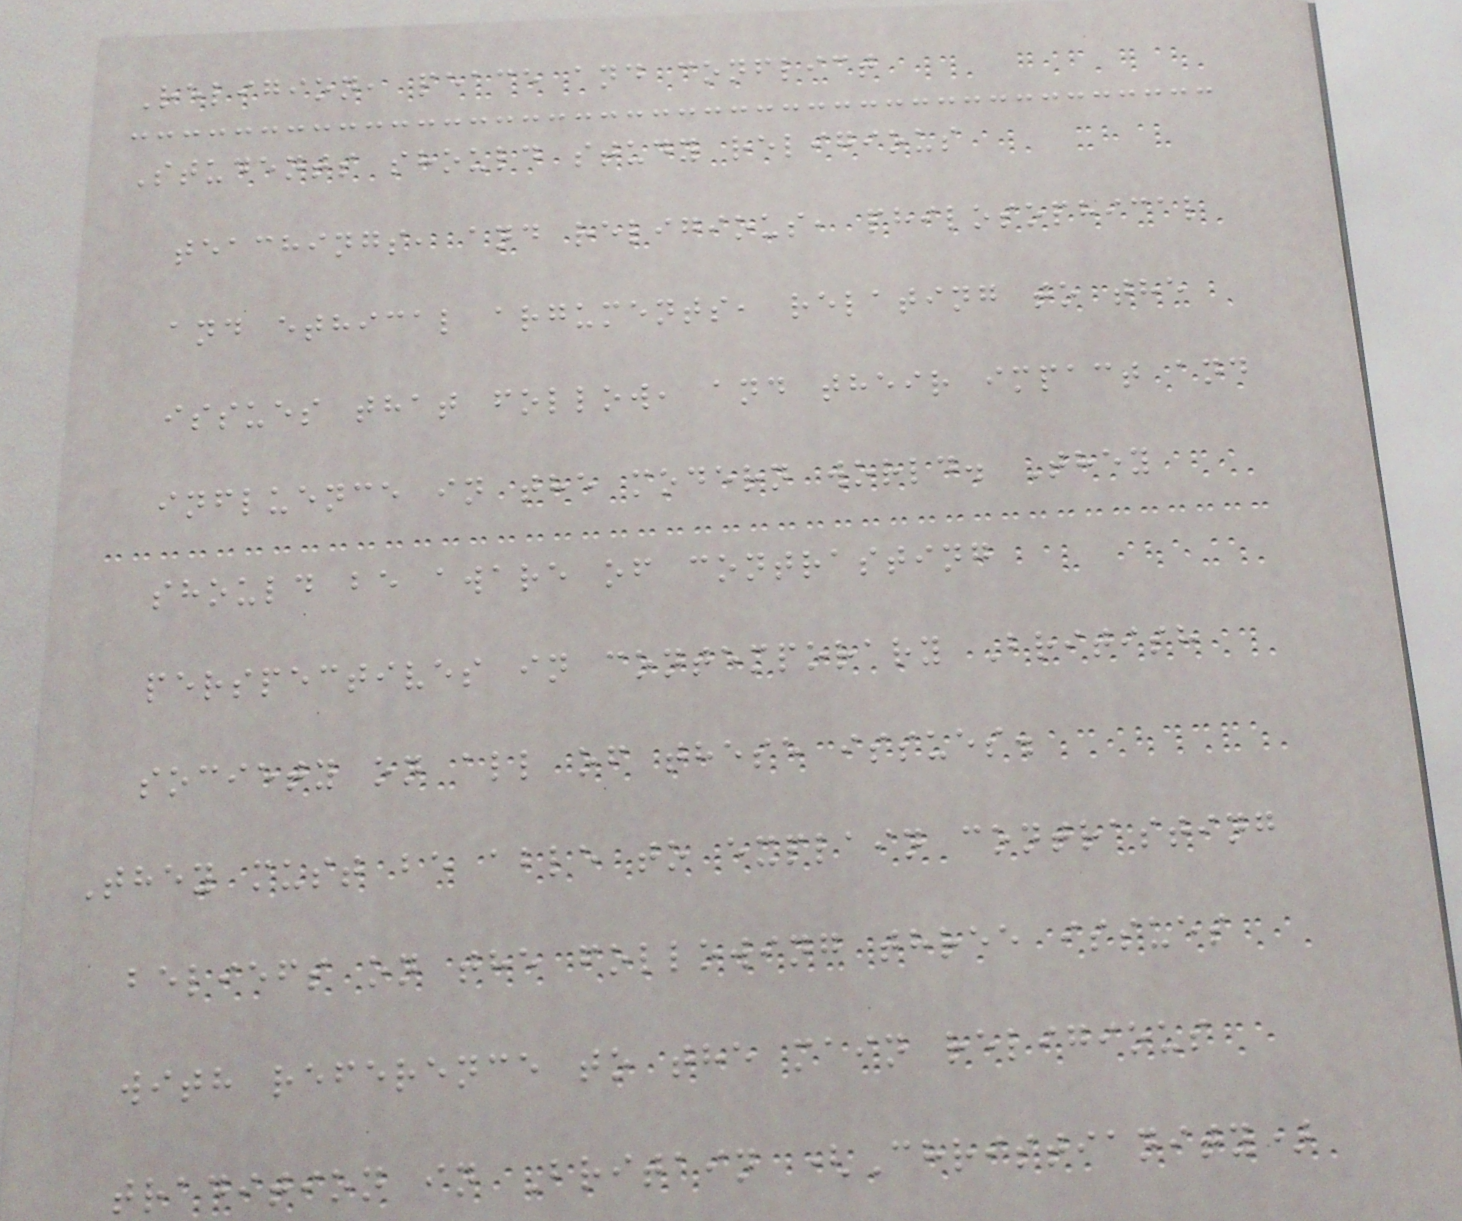Religion, peace and conflict
Students should study religious
teachings, and religious, philosophical
and ethical arguments, relating to the
issues that follow, and their impact and
influence in the modern world. They
should be aware of contrasting
perspectives in contemporary British
society on all of these issues.
They must be able to explain contrasting
beliefs on the following three issues
with reference to the main religious
tradition in Britain (Christianity)
